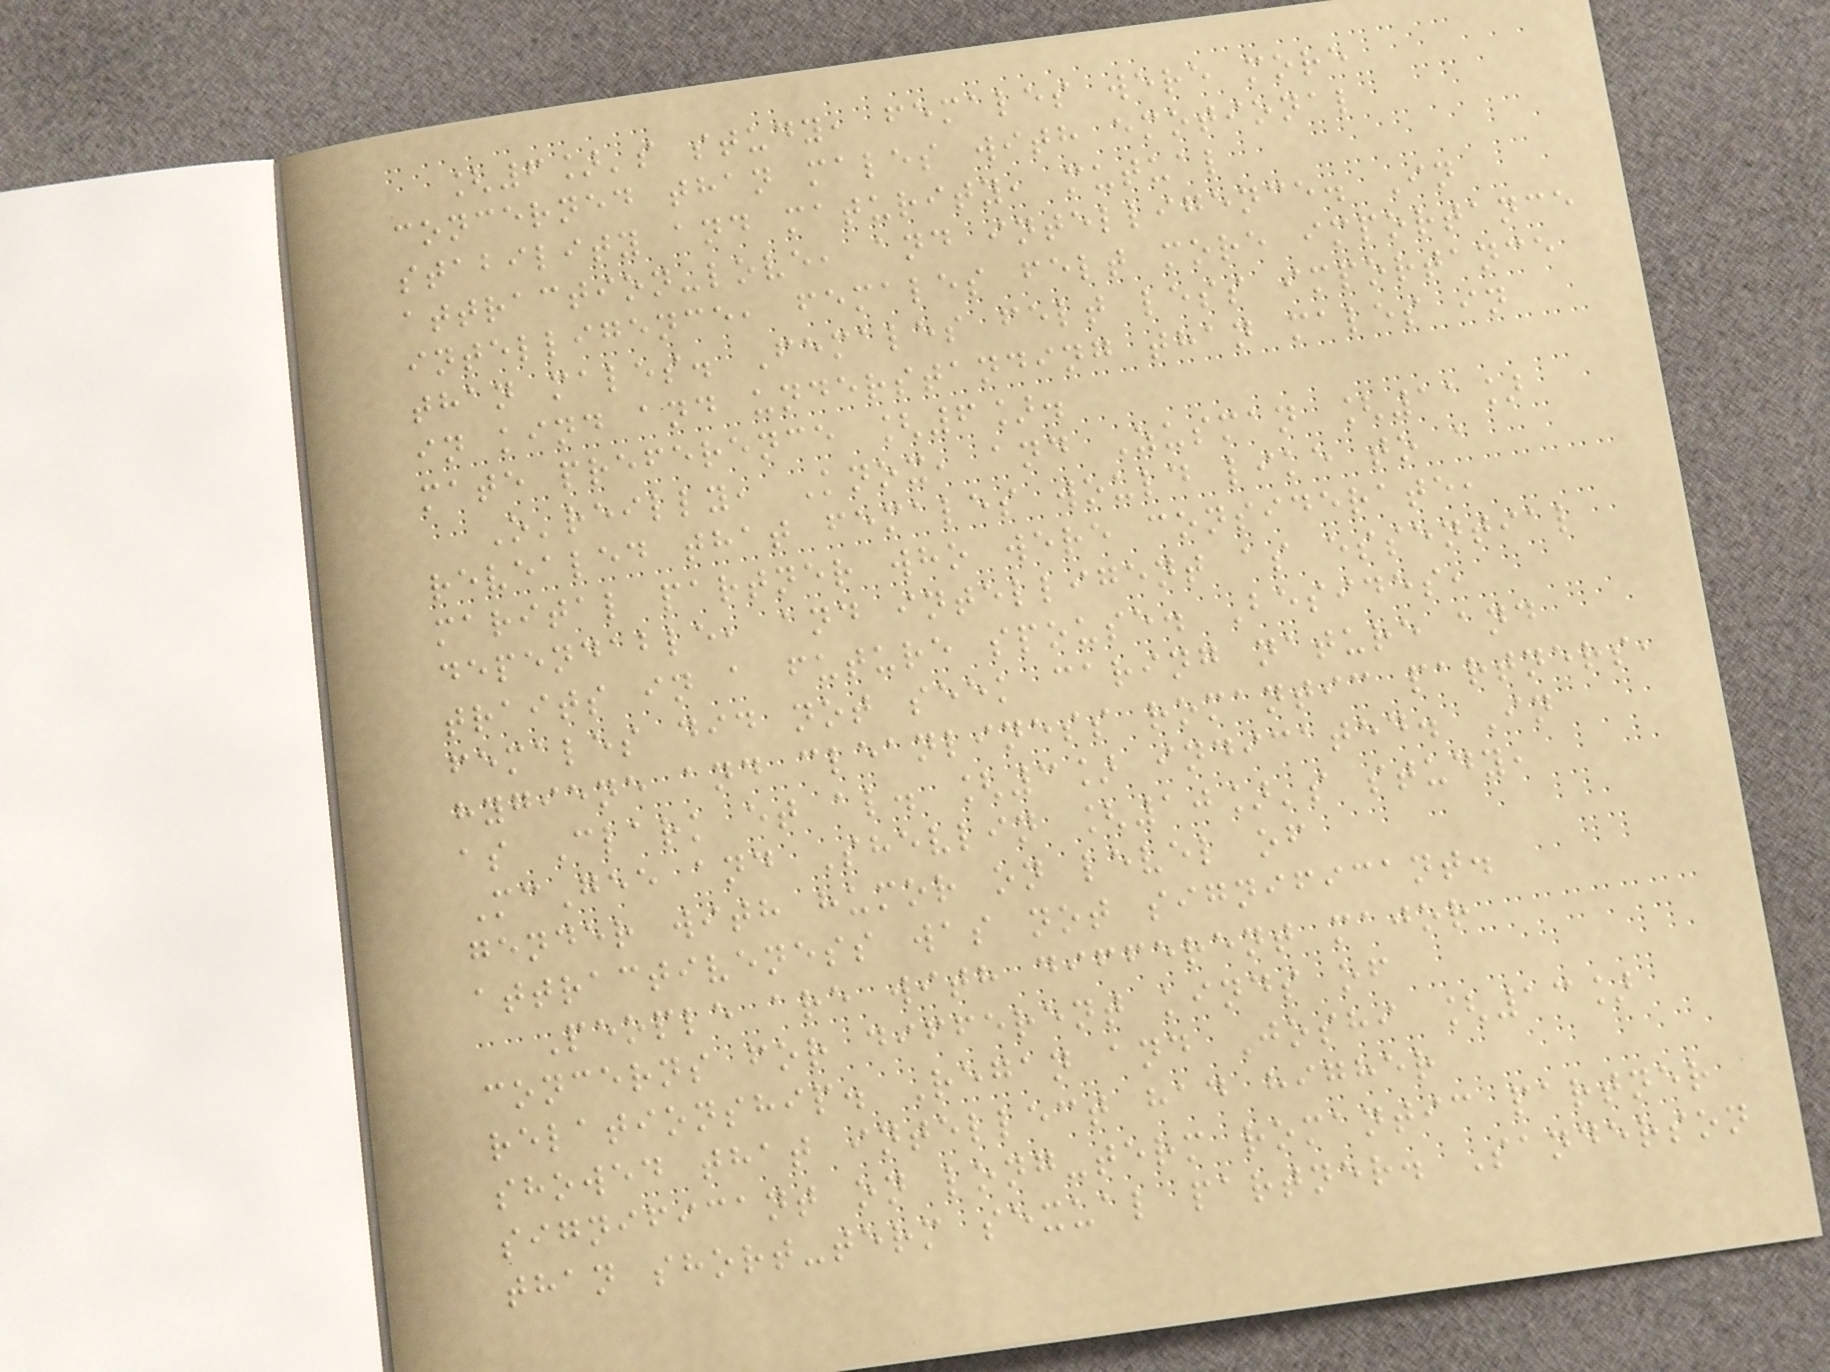[6]'s study, females were more
concerned than males with emotional
stability and maturity, mutual
attraction-love, and intelligence. In
intelligence, females felt more importance
than males. Females felt less importance
in kind and understanding than males in
mate preference [6].
O'reilly, Knox, and Zusman [11]
revealed that females would like to a
marital partner who were considerate,
dependable, and intelligent as essential
traits in a future spouse. Besides,
females did not seek caring nature and
hygiene and cleanliness romantic partners,
as Clark et al. [3] indicated. In
McGee and Shevlin [10]'s study,
gender with humor on level of
attractiveness was not significant.
People are with different major
concerns for different kinds of
relationship. Regan and Joshi [13]
showed that intellect had higher
significant on long-term romantic partner
than short-term sexual partner. Sanderson
